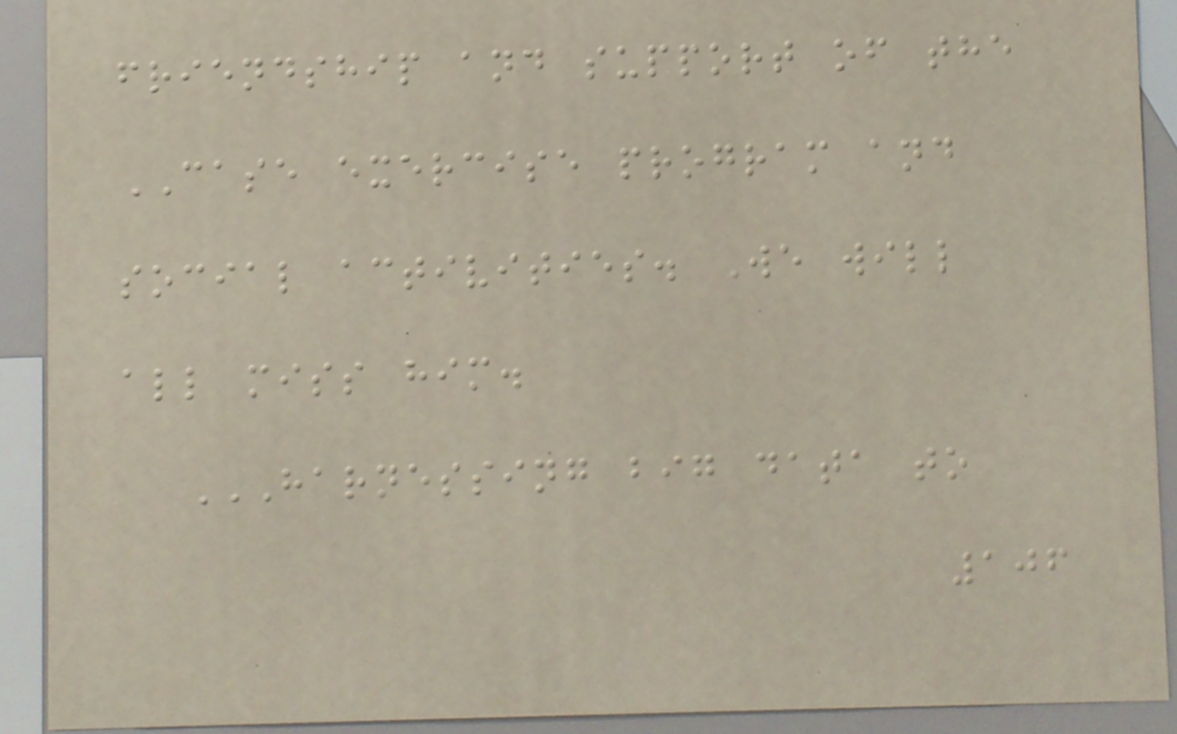friendship and support of the
CASE exercise program and
social activities. We will
all miss him.
HARNESSING BIG DATA TO
106
